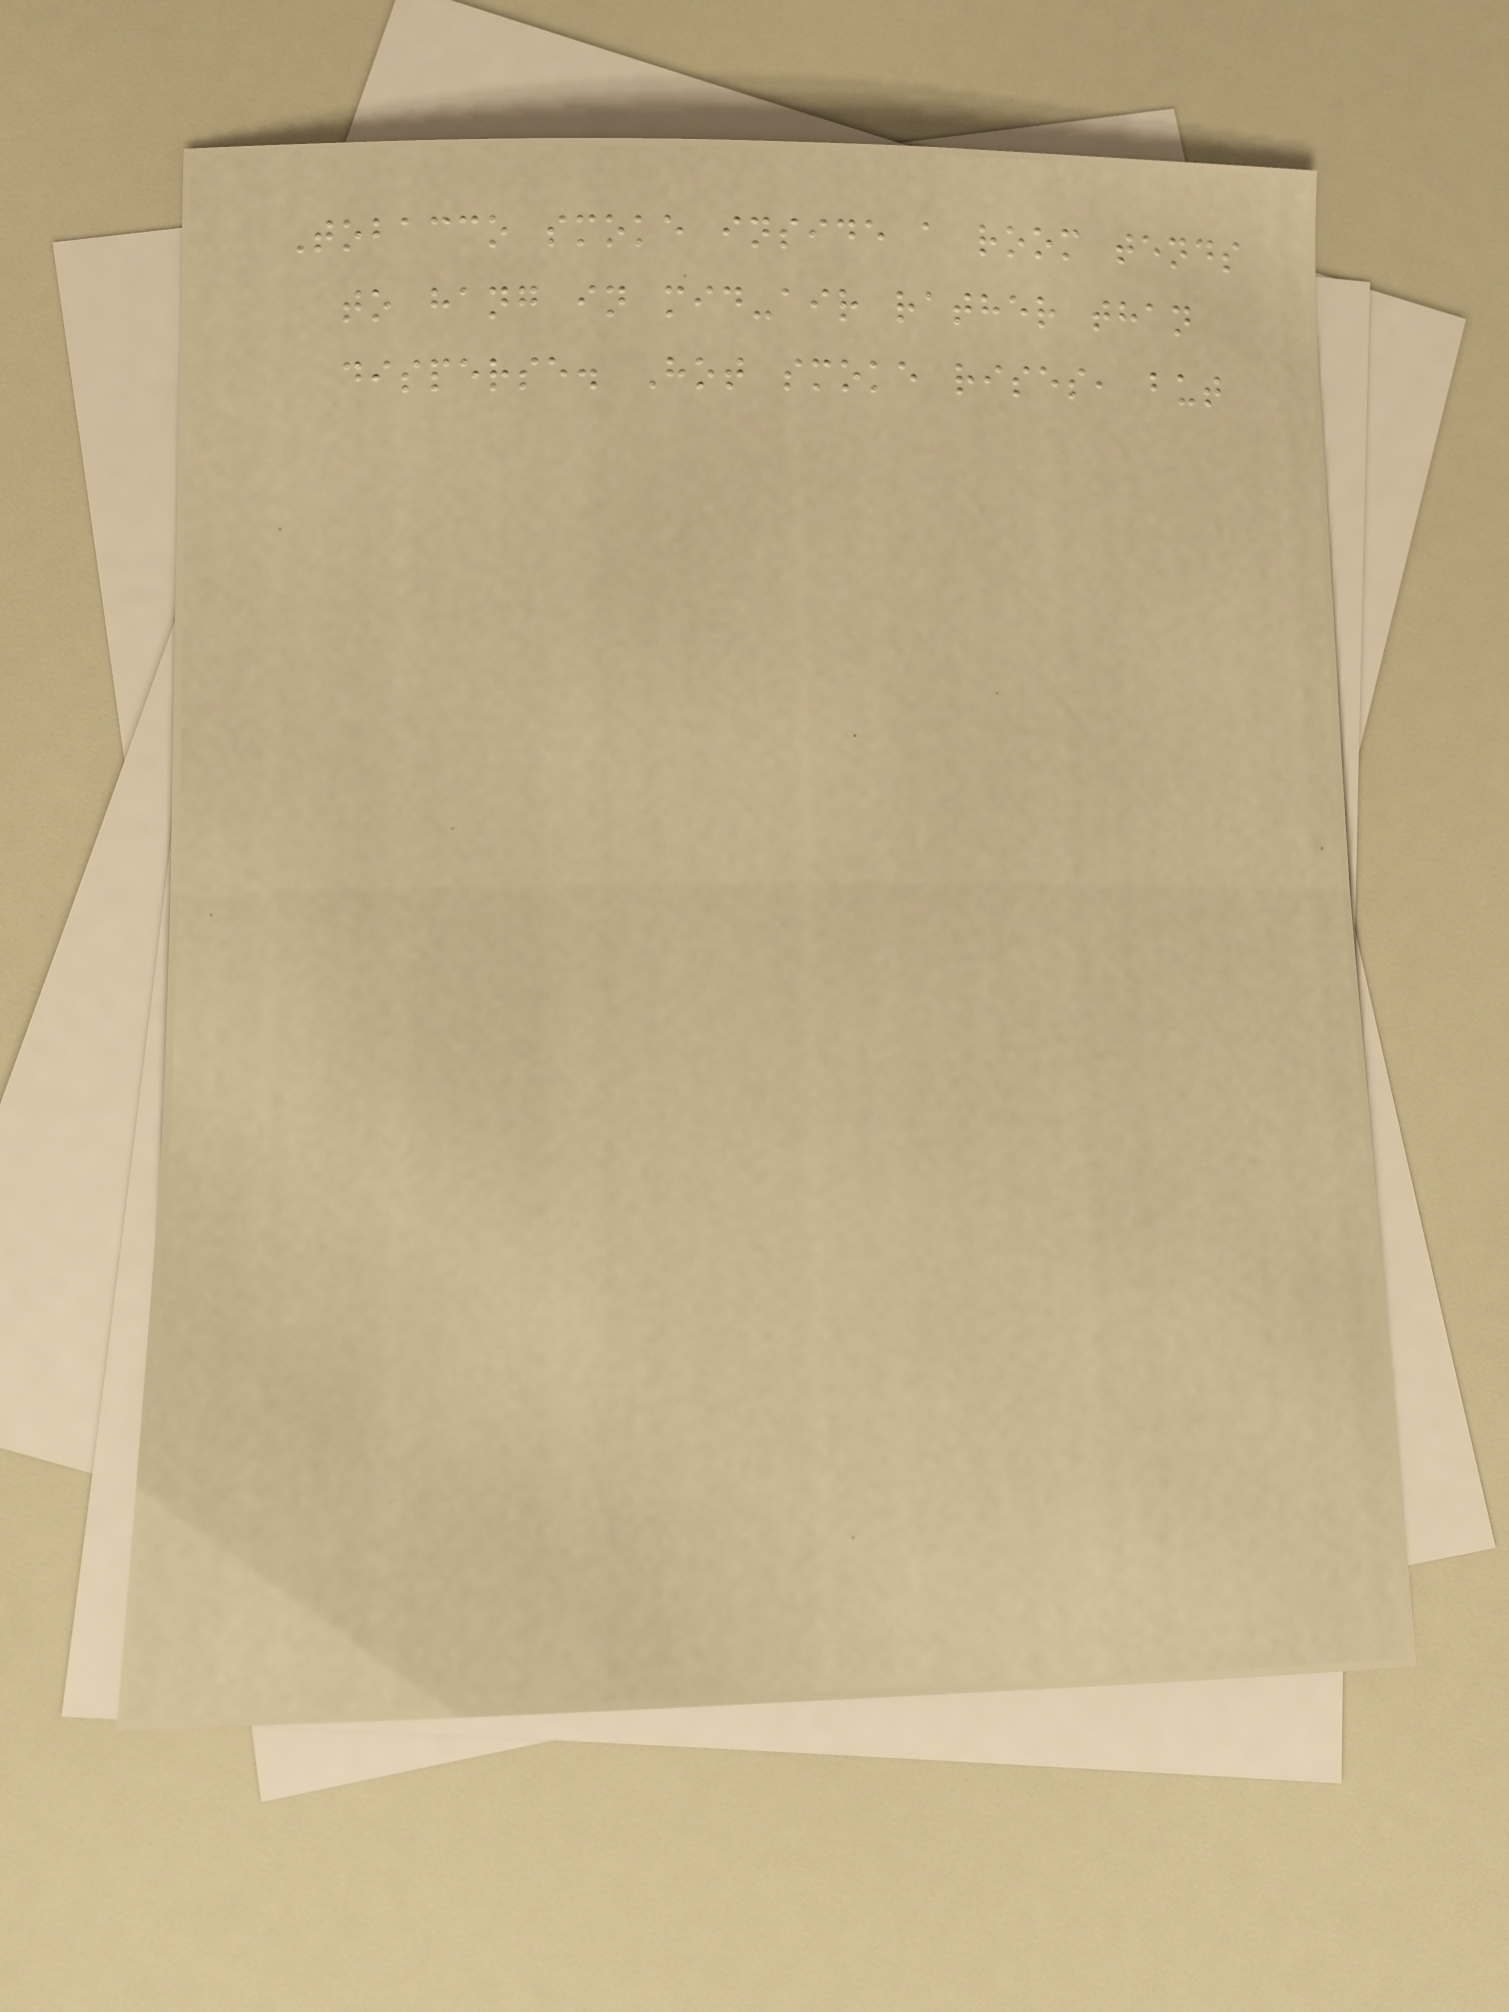Tobacco smoke inside a room tends
to hang in mid-air rather than
disperse. Hot smoke rises, but
